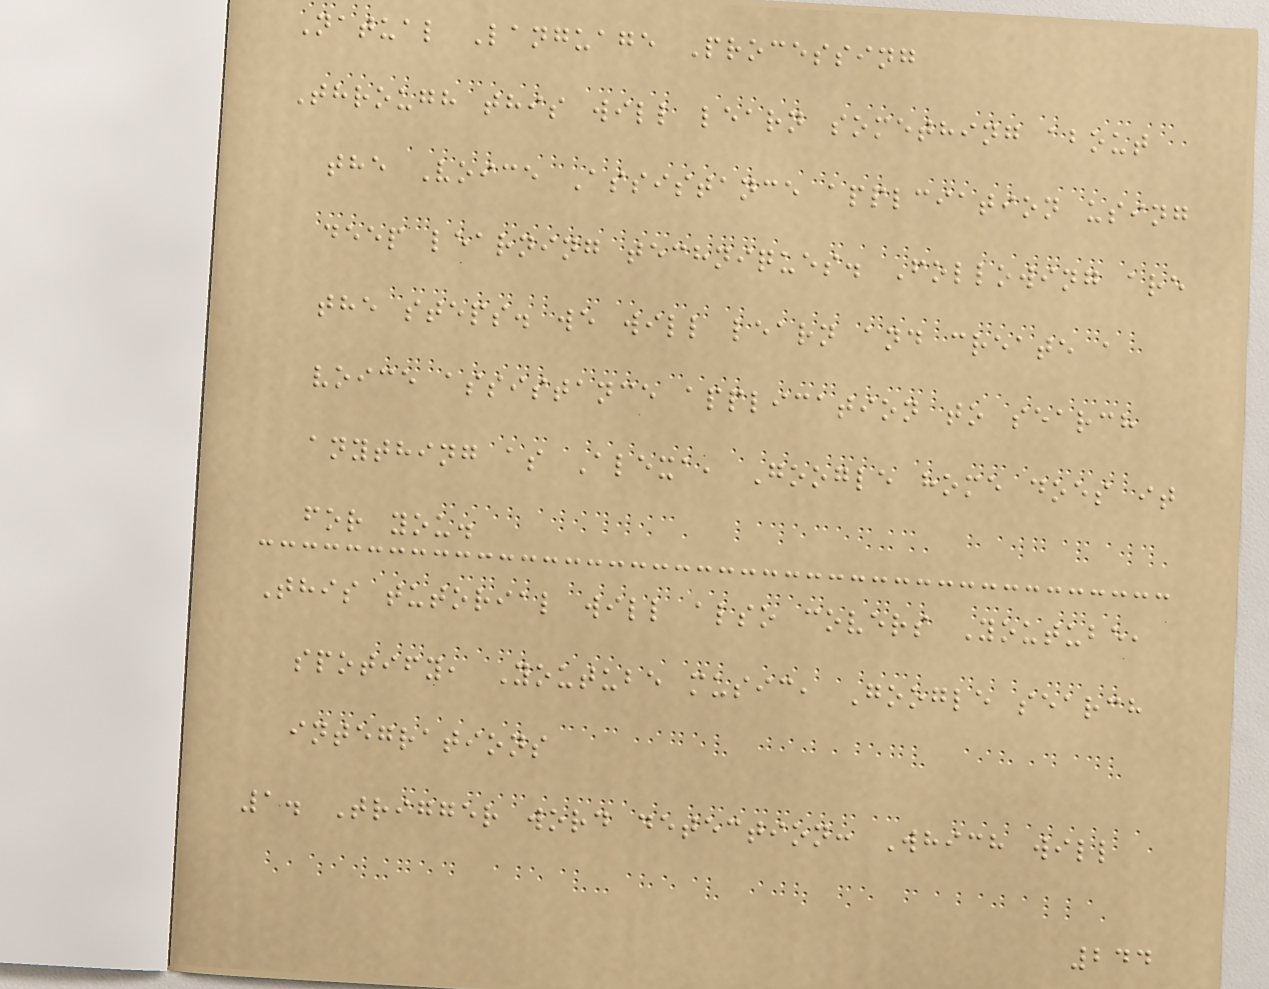Natual Language Processing
Through this will learn something about
the Voice Assistance applciation using
deep learning techniques. Following are
the steps. we will learn and create a
voice assistance application to search
anything as Alexa, Google home does it
for you.
This tutorial will also covers Youtube,
spotify, Youtube music, Google search
integrations
1. Trigger word detection: Which will
244
